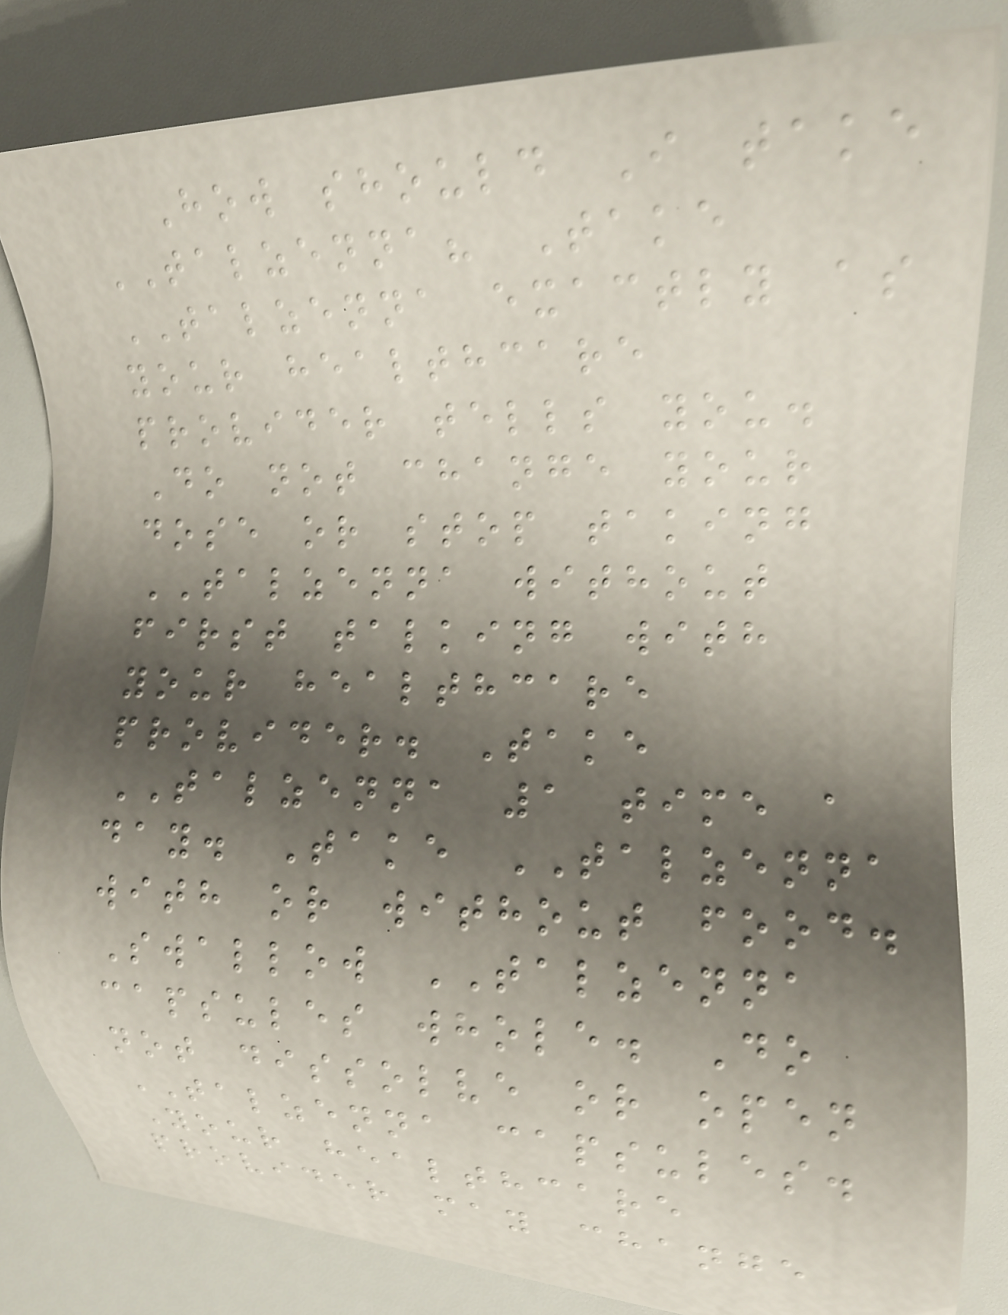How should I take
TALZENNA? Take
TALZENNA exactly as
your healthcare
provider tells you.
Do not change your
dose or stop taking
TALZENNA without
first talking with
your healthcare
provider. Take
TALZENNA 1 time a
day. Take TALZENNA
with or without food.
Swallow TALZENNA
capsules whole. Do
not dissolve or open
TALZENNA capsules.
Your healthcare
provider may change
